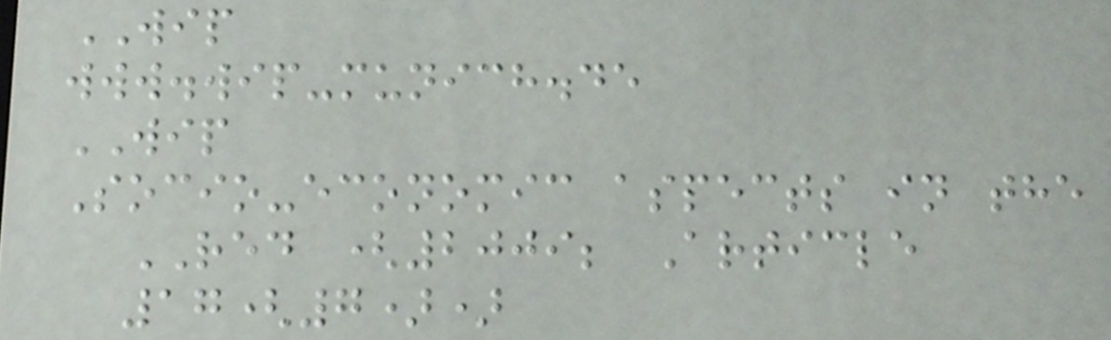WIP
www.wip-munich.de
WIP
Socio-economic aspects in the
RED (2009; Article
17(7))
